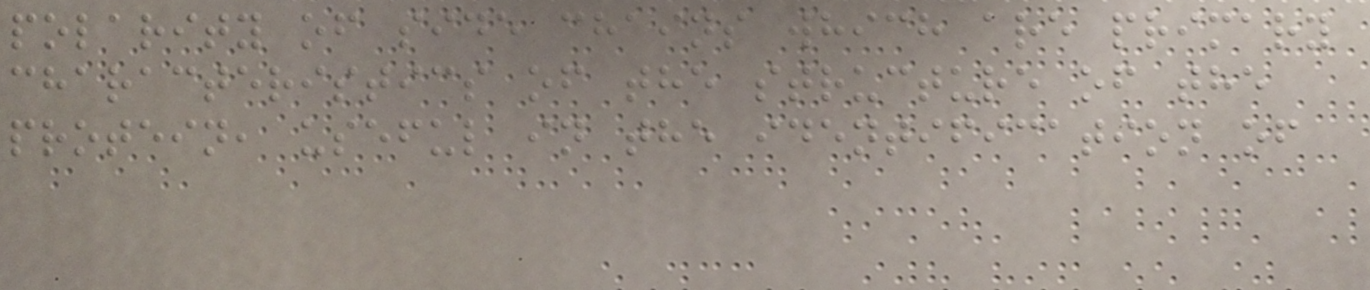polarity of side chains which are primary
characteristics of the structure of the
protein, useful in the identification of
